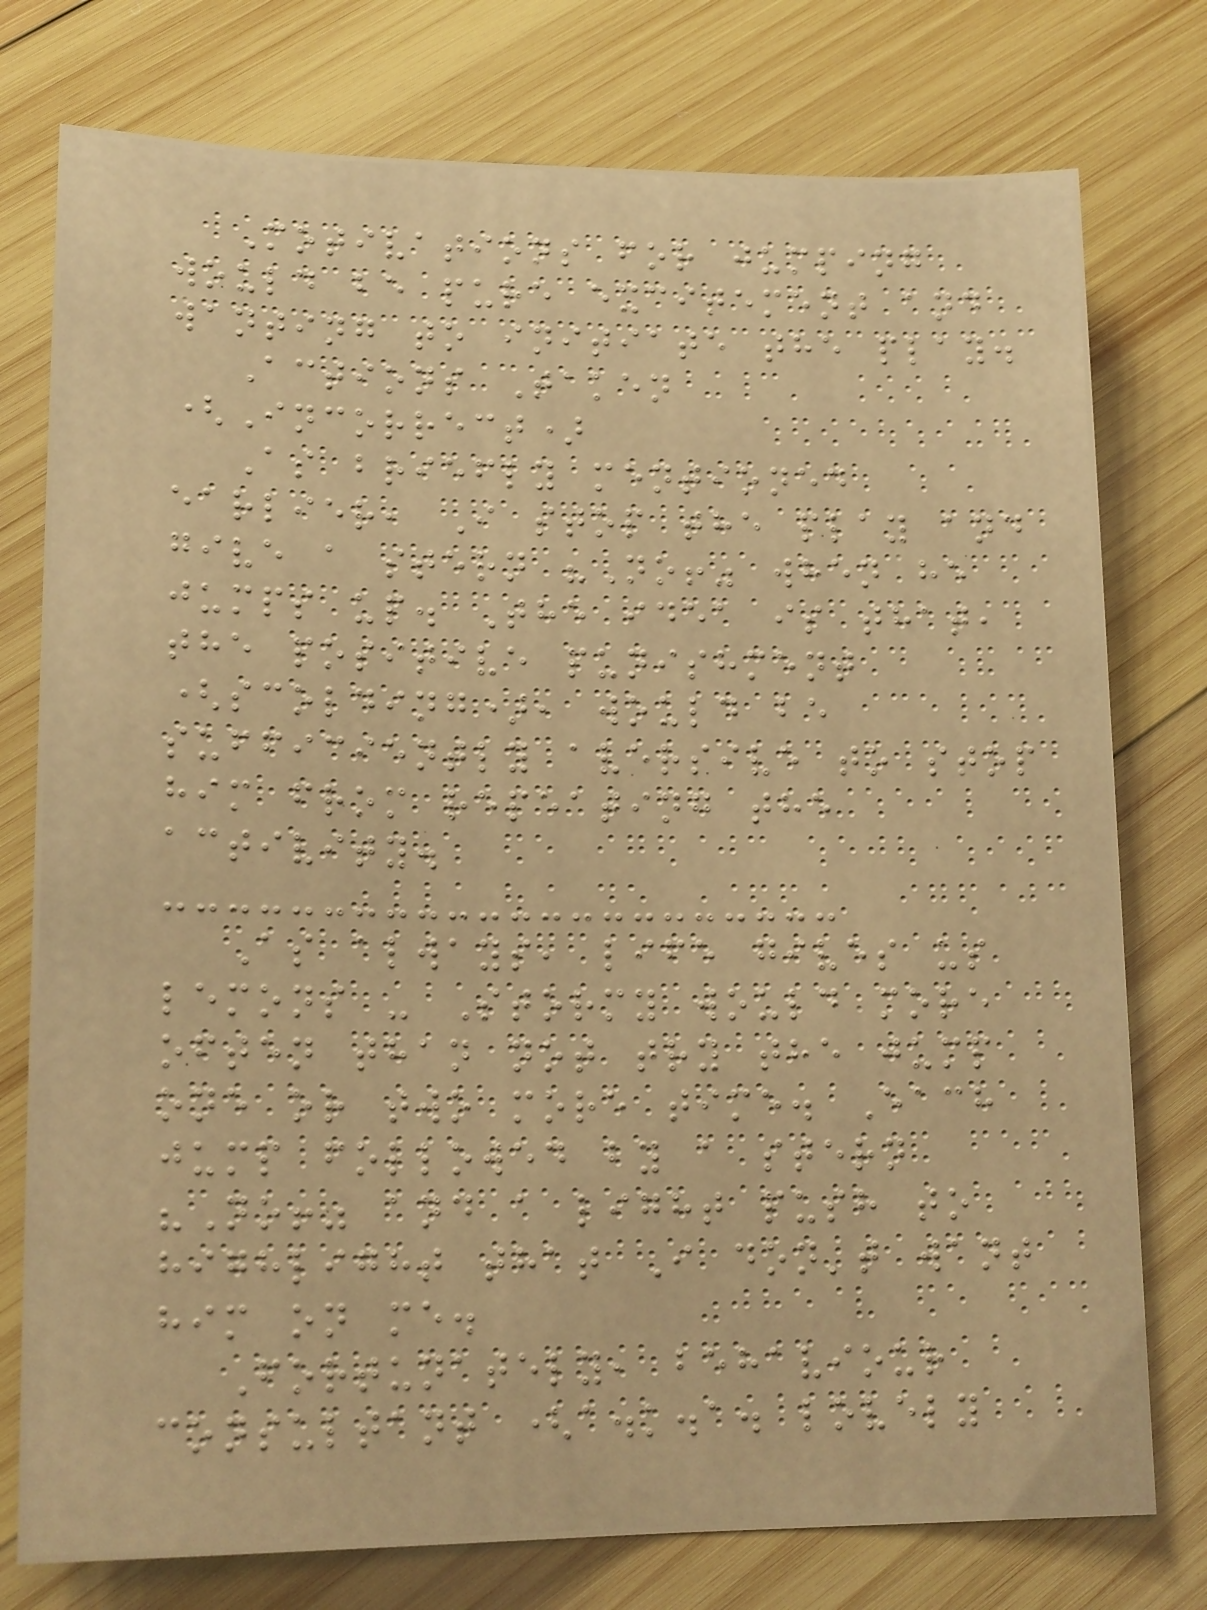Motivations for jumping
would be pure excitement and
wanting to initiate the play.
Actions Taken
(Incorrect)
As briefly mentioned
earlier, I stop the play and
give a stern "No!" when he
jumps up. The idea is that,
the positive punishment
(scolding), would be
sufficiently aversive to stop
him from repeating the
activity.
As always, life gives us
lemons - Stormy would more
often than not try the jump
one or two more time. Each
jump followed by a stern
"No!" and a light push to
highlight that I don't want
him on me.
Fortunately, behaviour
consultant (a.k.a. lovely
